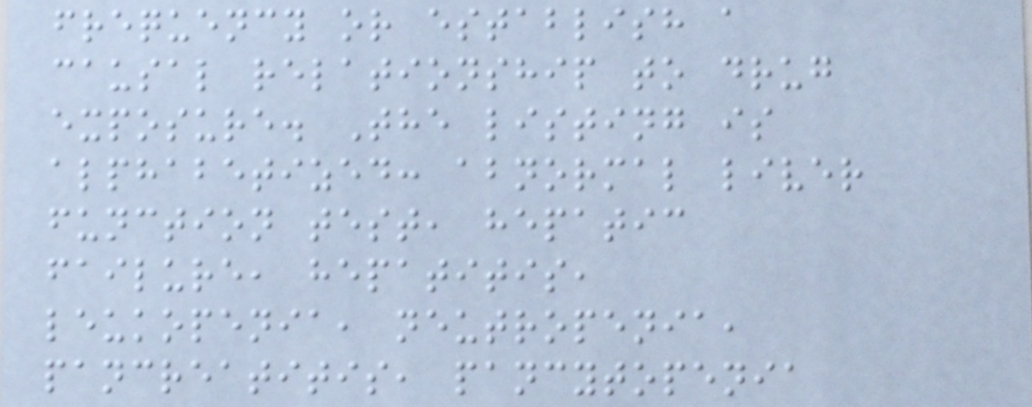frequency or establish a
causal relationship to drug
exposure. The listing is
alphabetized: abnormal liver
function test, hepatic
failure, hepatitis,
leukopenia, neutropenia,
pancreatitis, pancytopenia
